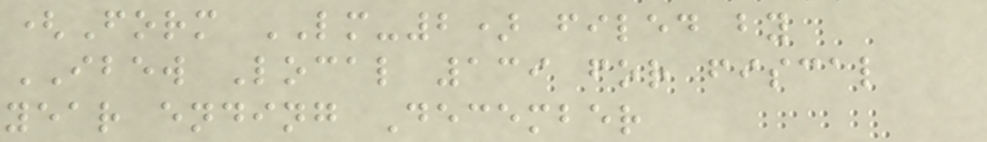(Form LM-2) filed by
IBEW Local 139 for fiscal
year ending December
